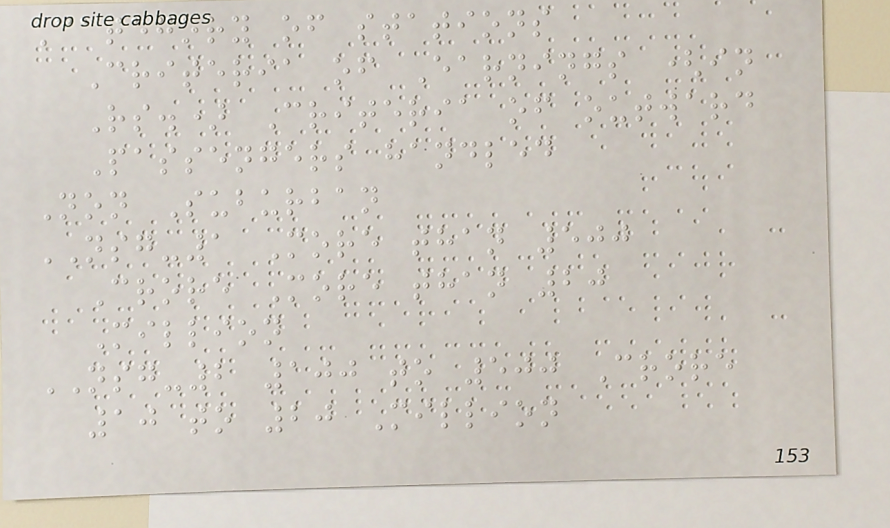Category of stations
Criteria of Earnings (in
Rs.) Criteria of outward
Passengers handled
Non Suburban
NSG-1 More than 500
Crore More than 20
Million
NSG-2 100 to 500 Crore
10 to 20 Million
